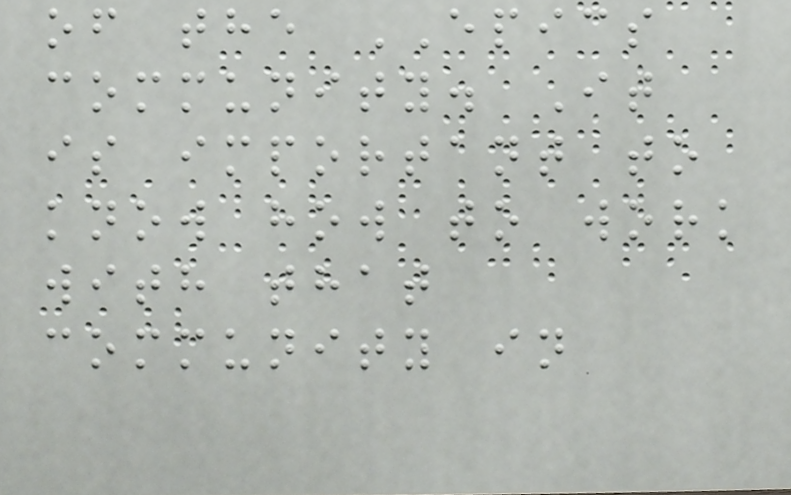of the EPICS
community. It
is important to
know how to work
with that
community in
